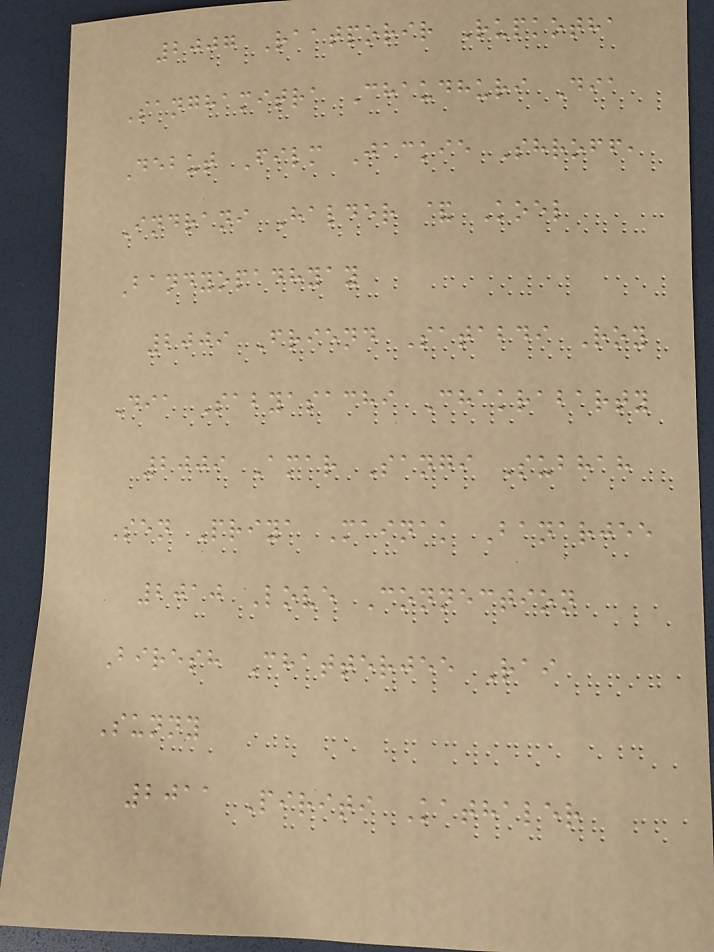2007 Raatporir Rupkotha
Sanghamitra Chaudhuri Dia
Debut Film Jackie Shroff,
Indrani Halder & Koel
Bandyopadhyay
2009 Friend Satabdi Roy
Dia Sabyasachi Chakrabarty
2009 Amar Sangi Subhah
Sen Priya Mainak Banarjee
2010 Love Connection
Biresh Chatterjee Rai
Sunny
2011 Piriti Kathaler
